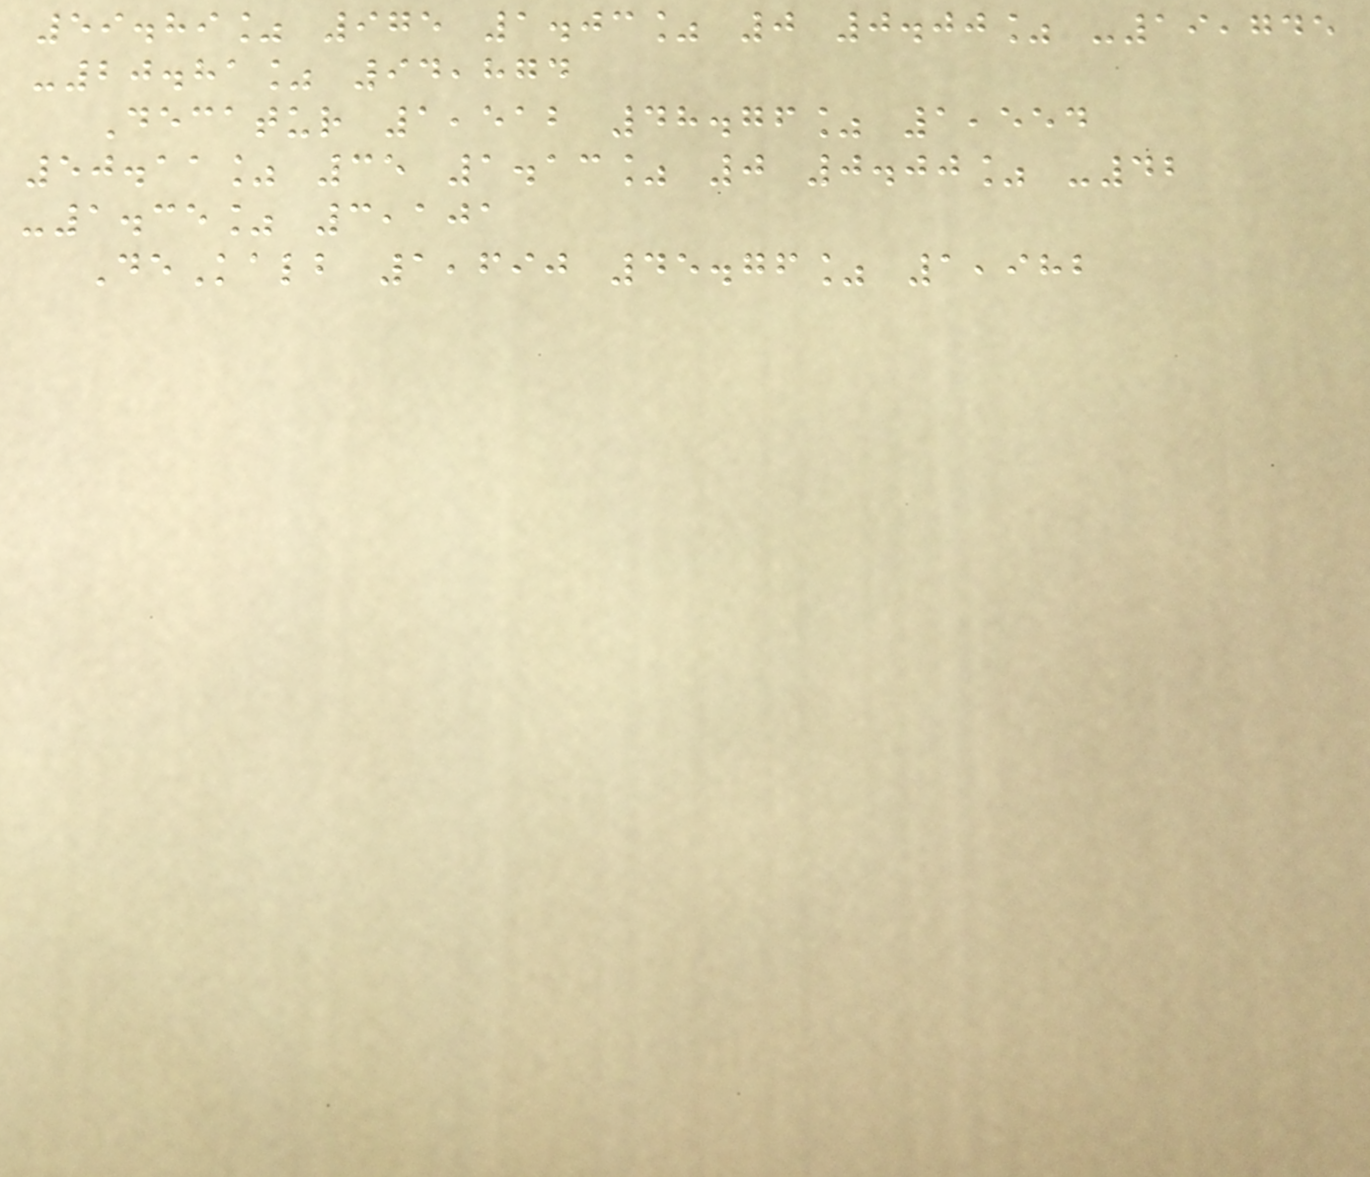59.89% 975 1.03% 0 0.00% -19,745
-20.81% 94,874
Decatur 1,512 48.76% 1,554
50.11% 35 1.13% 0 0.00% -42
-1.35% 3,101
DeKalb 1,690 45.76% 1,982
